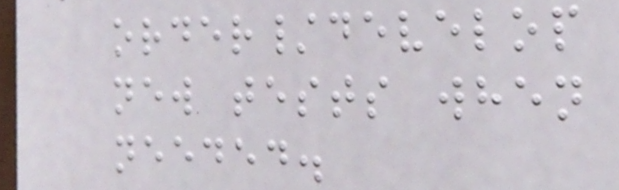order/develop
new tests when
needed.
